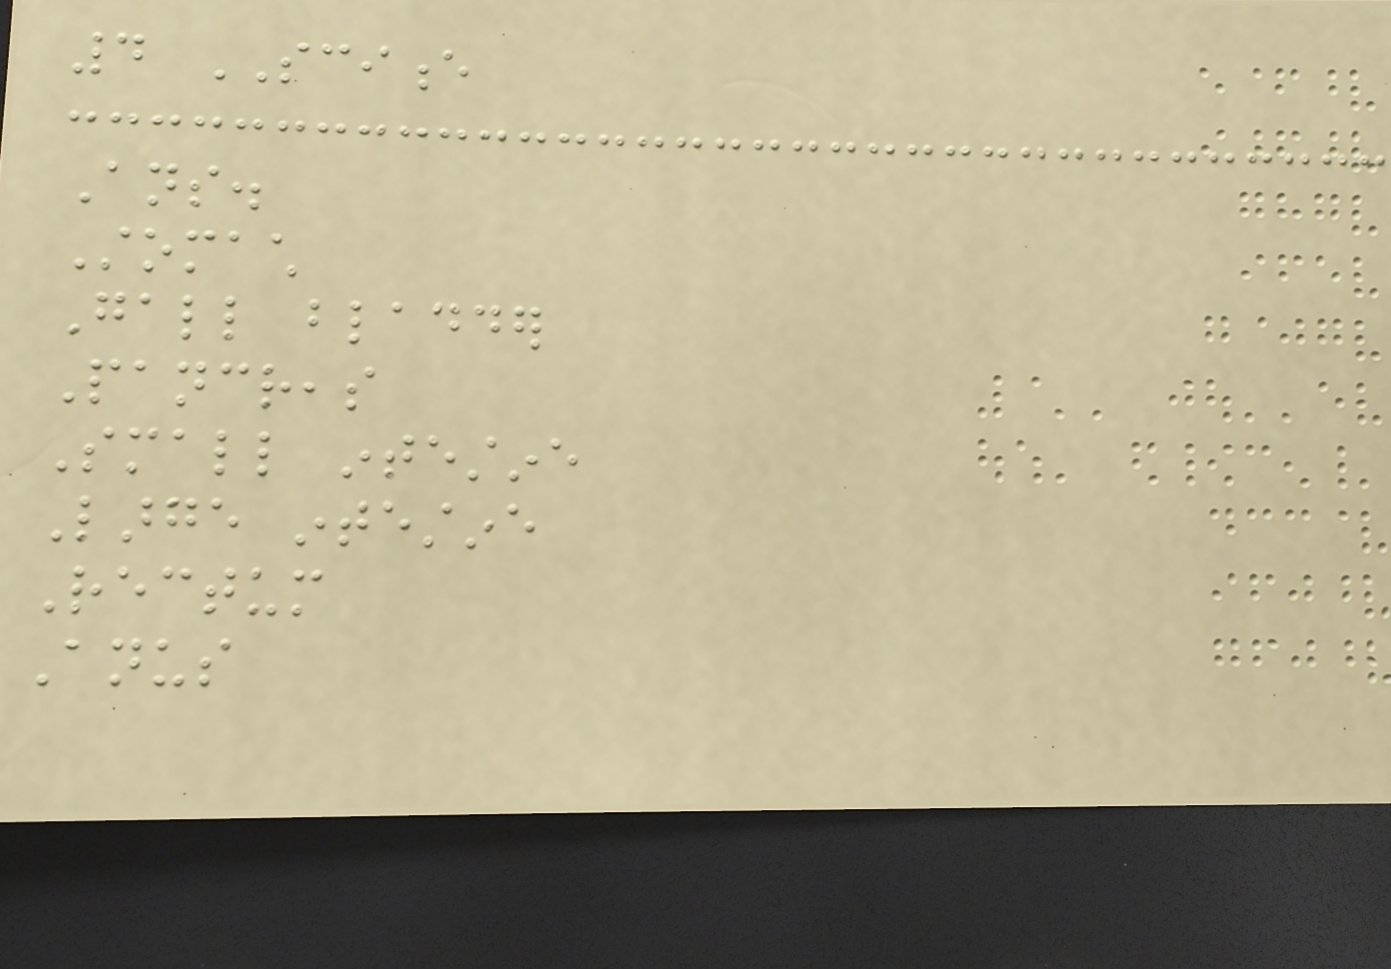4 SCIENCE
Ans.
Stomach
Gall bladder
Pancreas
Small intestine
Large intestine
Rectum
Anus
